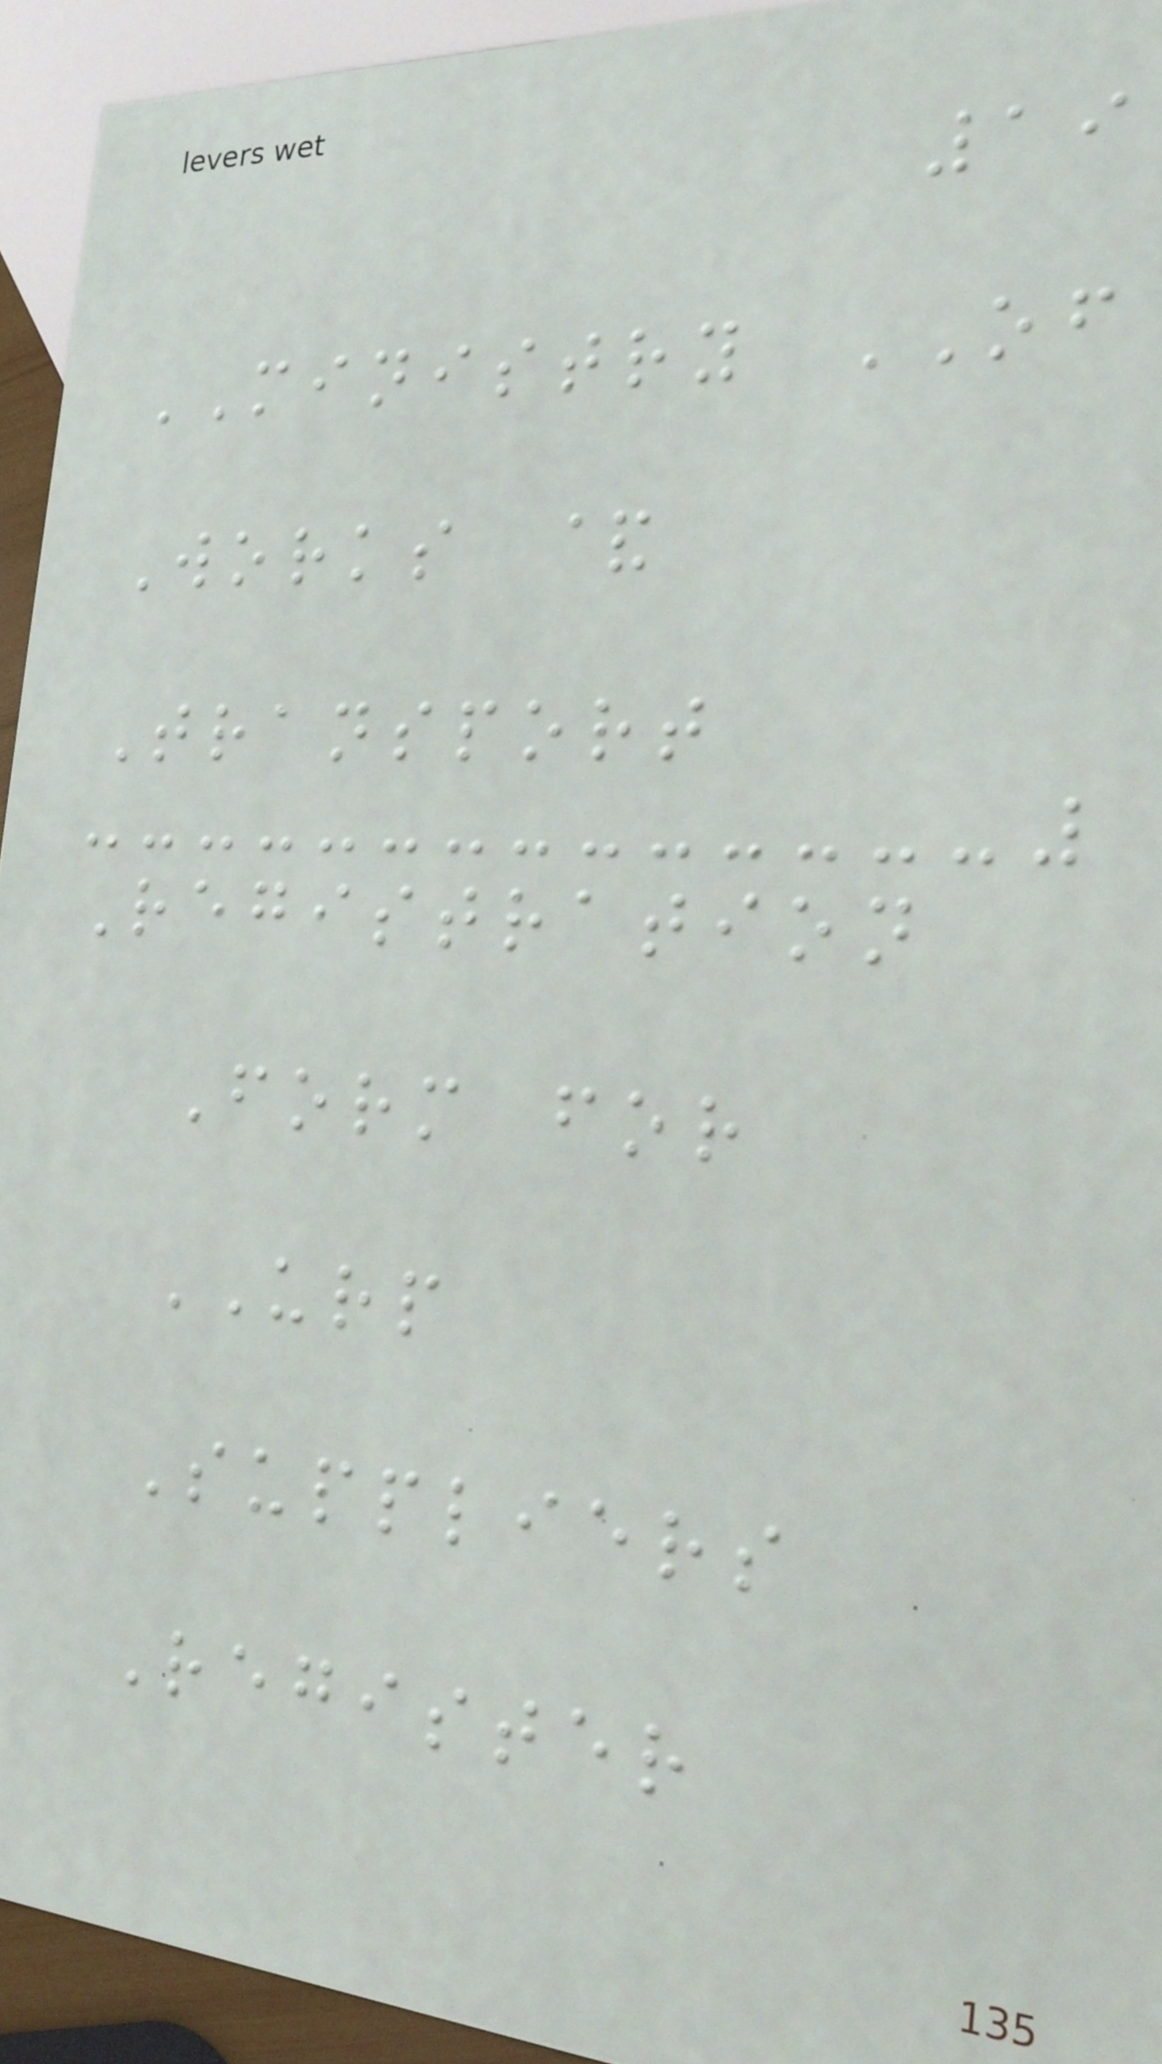19
MINISTRY OF
Works &
Transport
Registration
Form for
URP
Suppliers
Register
